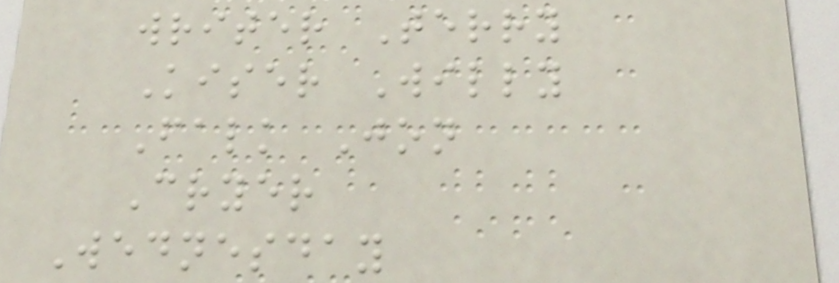writer Terry
Kiser Willy
Falk Jon
Cryer
Wednesday
